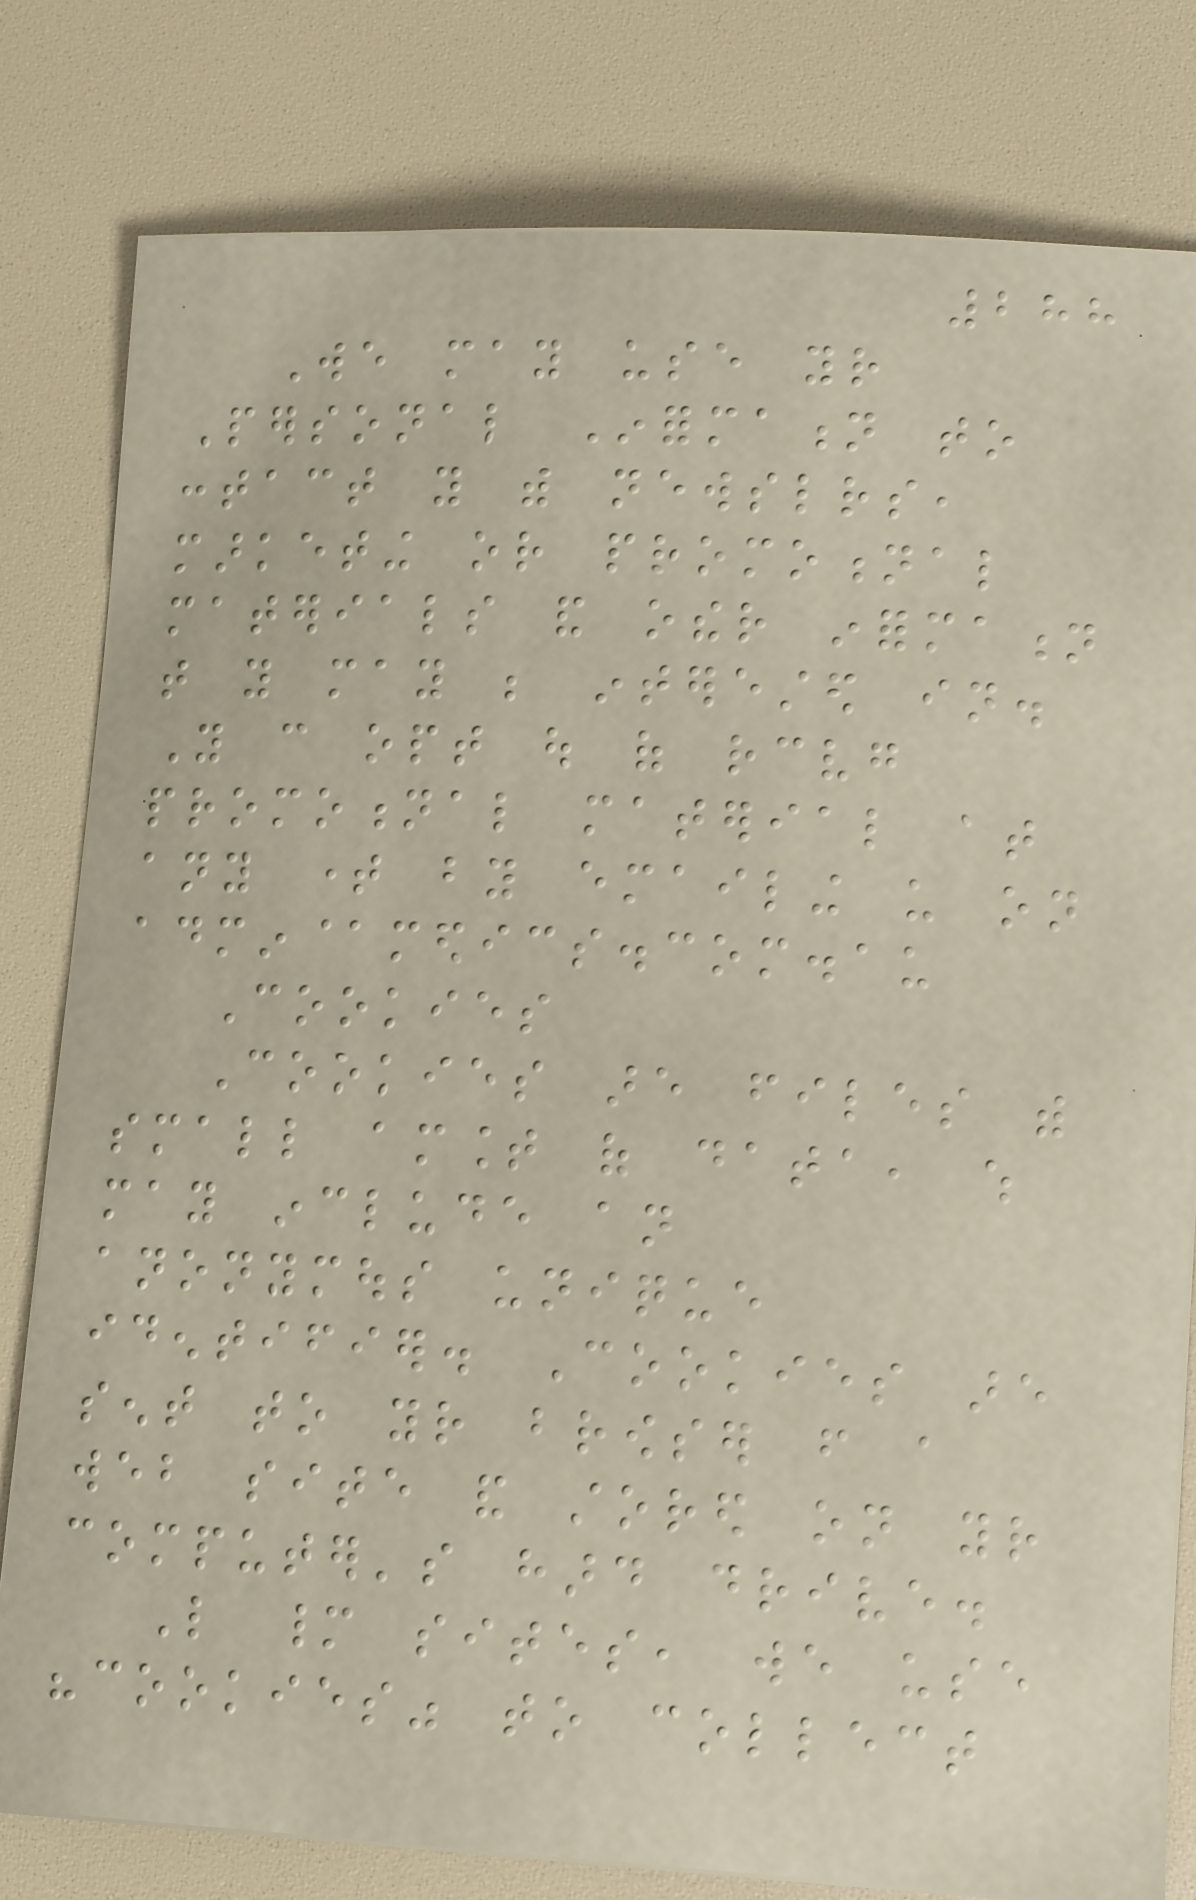288
We may use your
Personal Information to
contact you with newsletters,
marketing or promotional
materials and other information
that you may be interested in.
You can opt out of receiving
promotional material at
any time by emailing us on
admin@medics.com.au
Cookies
Cookies are files with
small amount of data, which
may include an
anonymous unique
identifier. Cookies are
sent to your browser from a
web site and stored on your
computer's hard drive.
Like many sites, we use
"cookies" to collect
